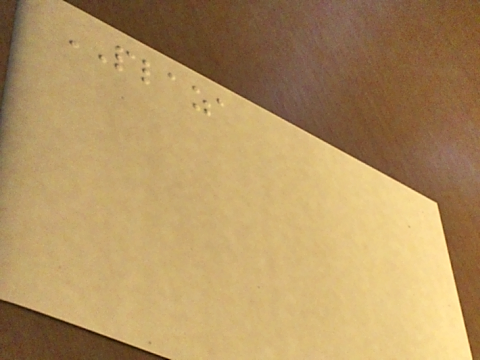PLAZA
